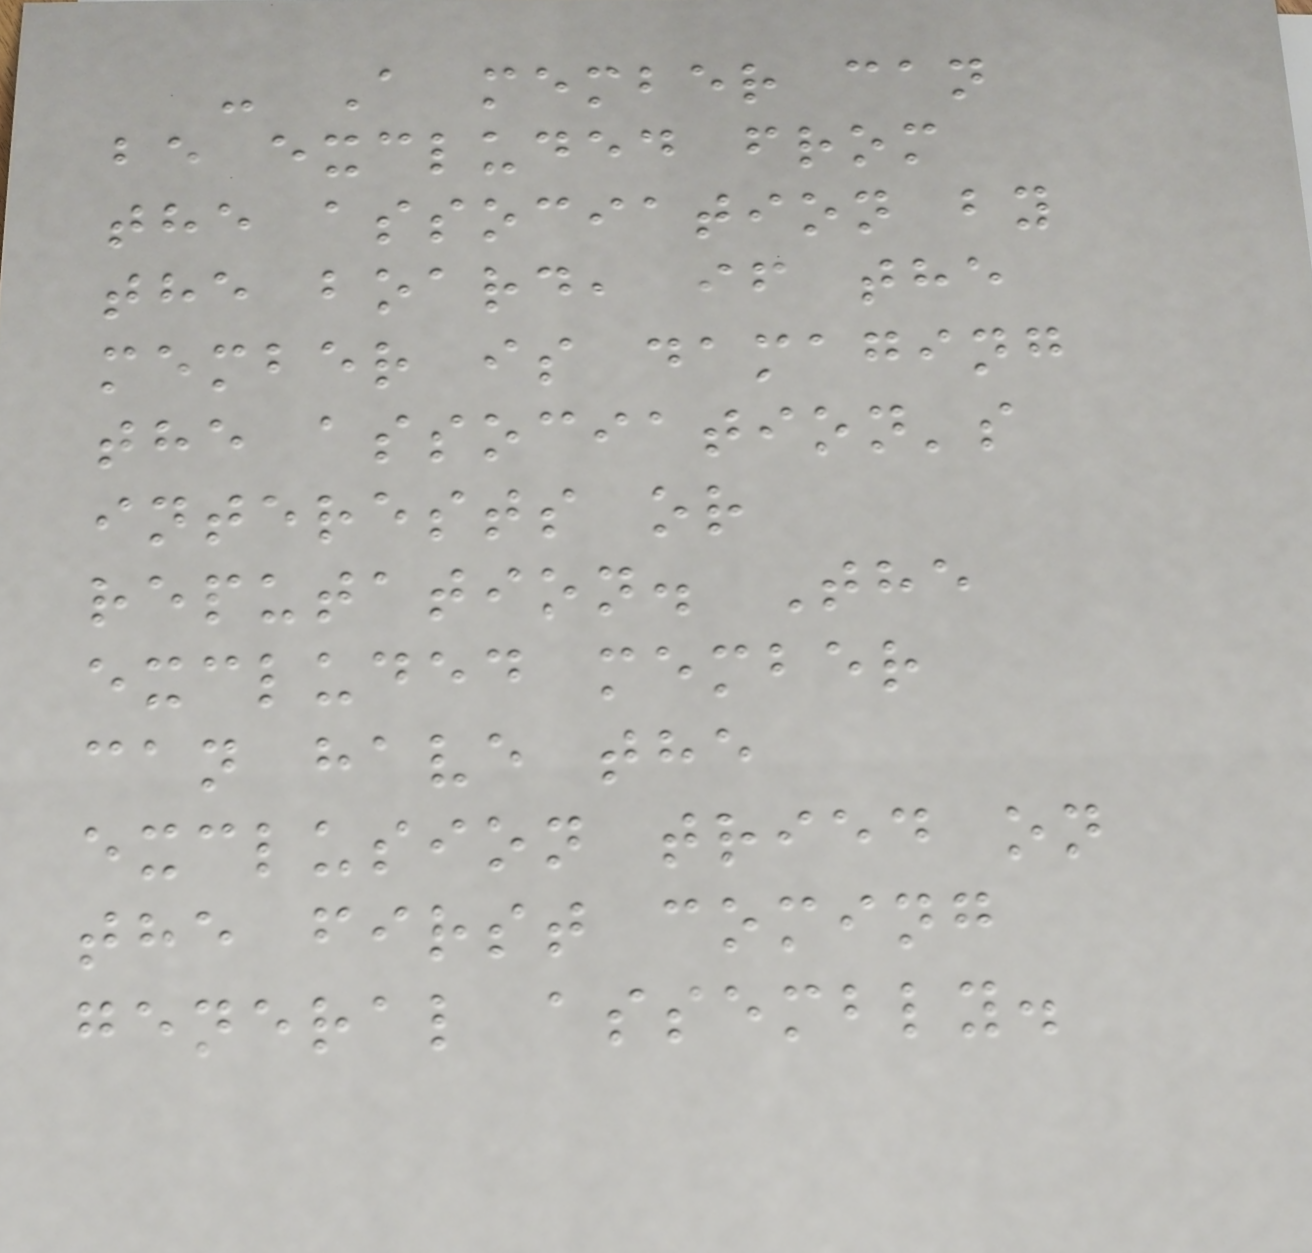- A member can
be excluded from
the association by
the board, if the
member is damaging
the association's
interests or
reputation. The
excluded member
can have the
exclusion tried on
the first coming
general assembly.
